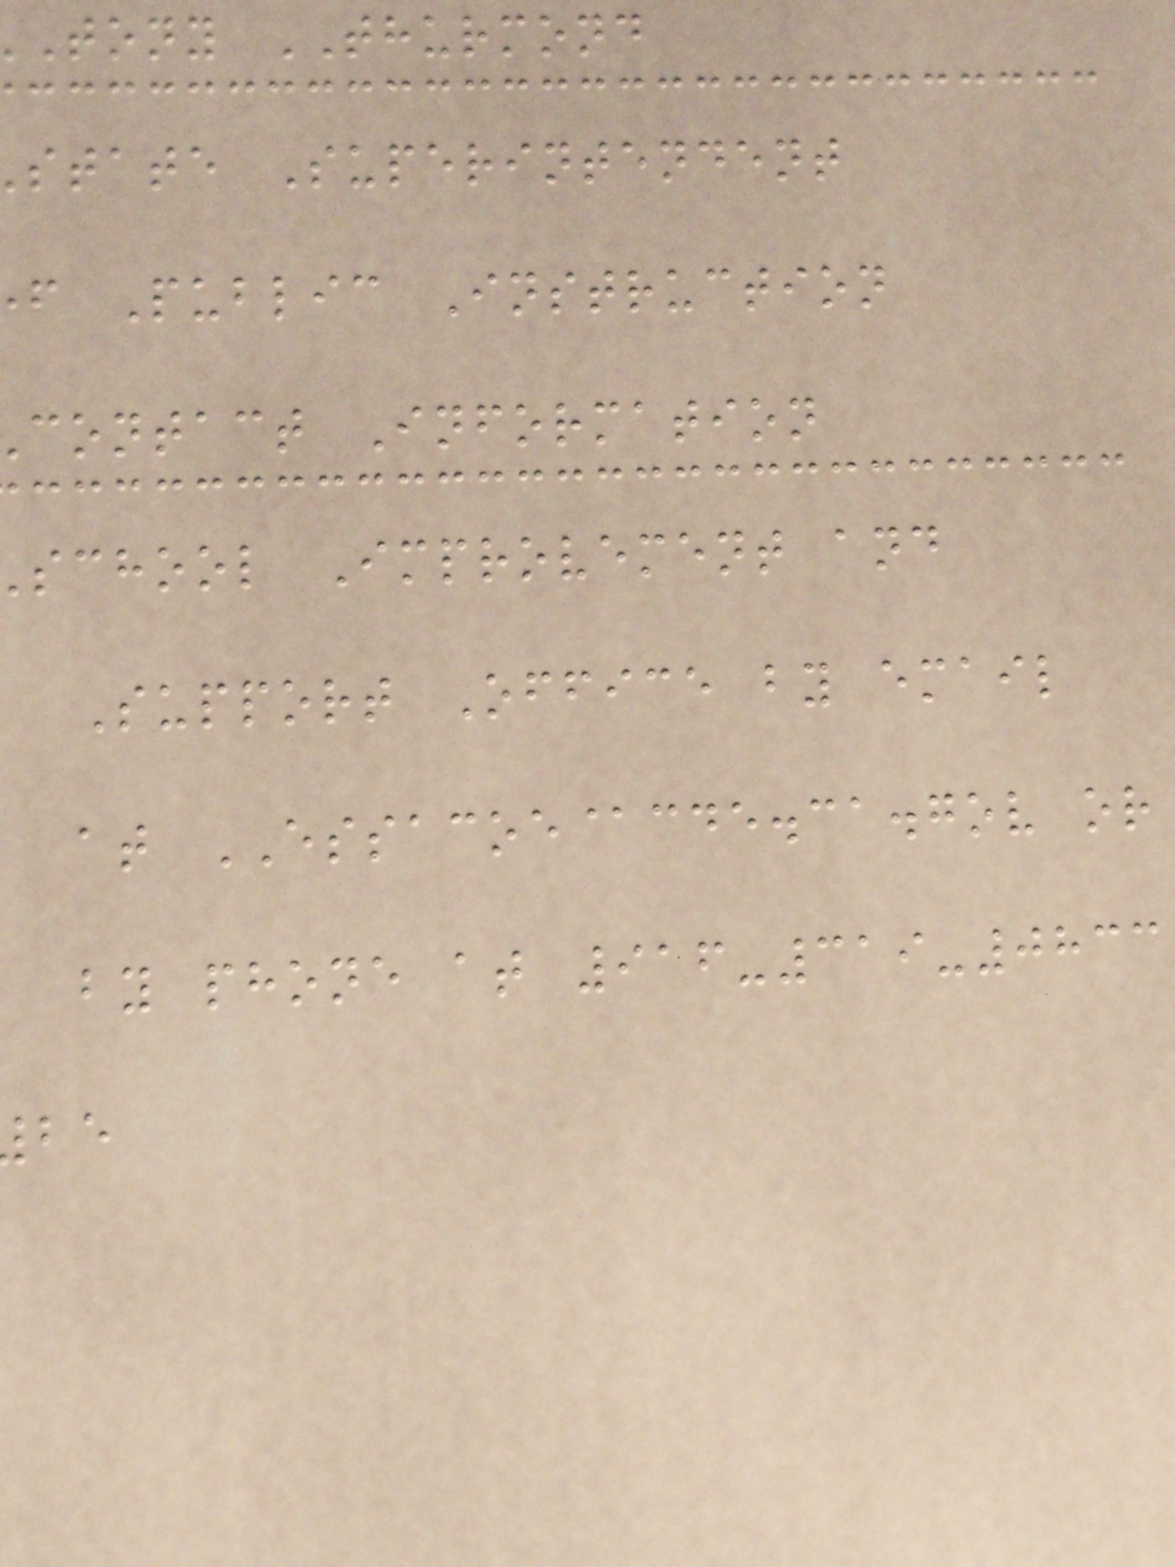tony THURMOND
state Superintendent
f Public Instruction
contact Information
school Improvement and
Support Office by email
at ESSACOE@cde.ca.gov or
by phone at 916-319-0833
